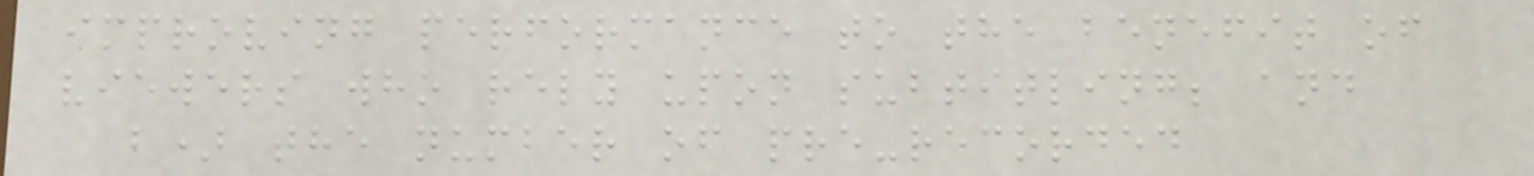improving performance to the benefit of
viewers who rely upon subtitling; and
b) the number of pre-recorded
